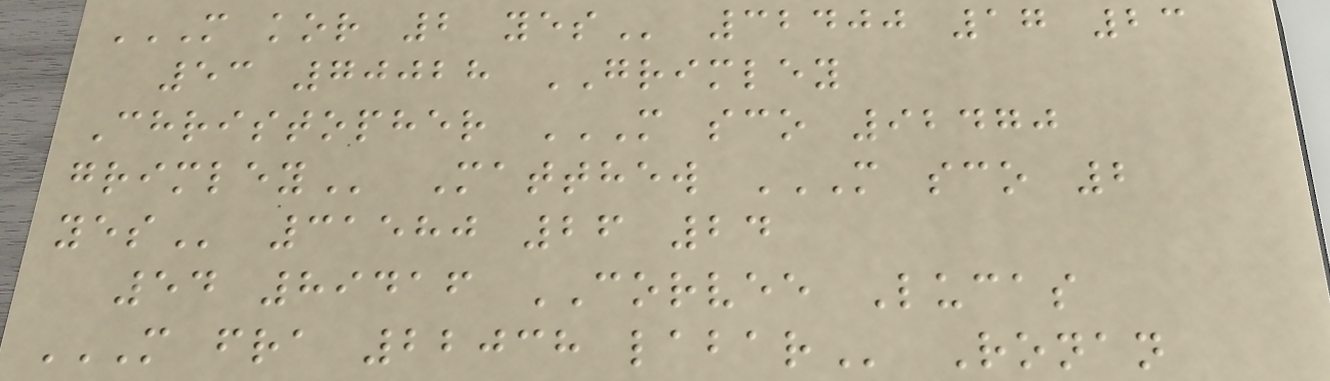M KOR 2 YES 32400 17 23
53 70028 GRIMLEY
Christopher M SCO 92470
GRIMLEY Matthew M SCO 2
YES 31580 26 24
54 89416 CORVEE Lucas
M FRA 22038 LABAR Ronan
